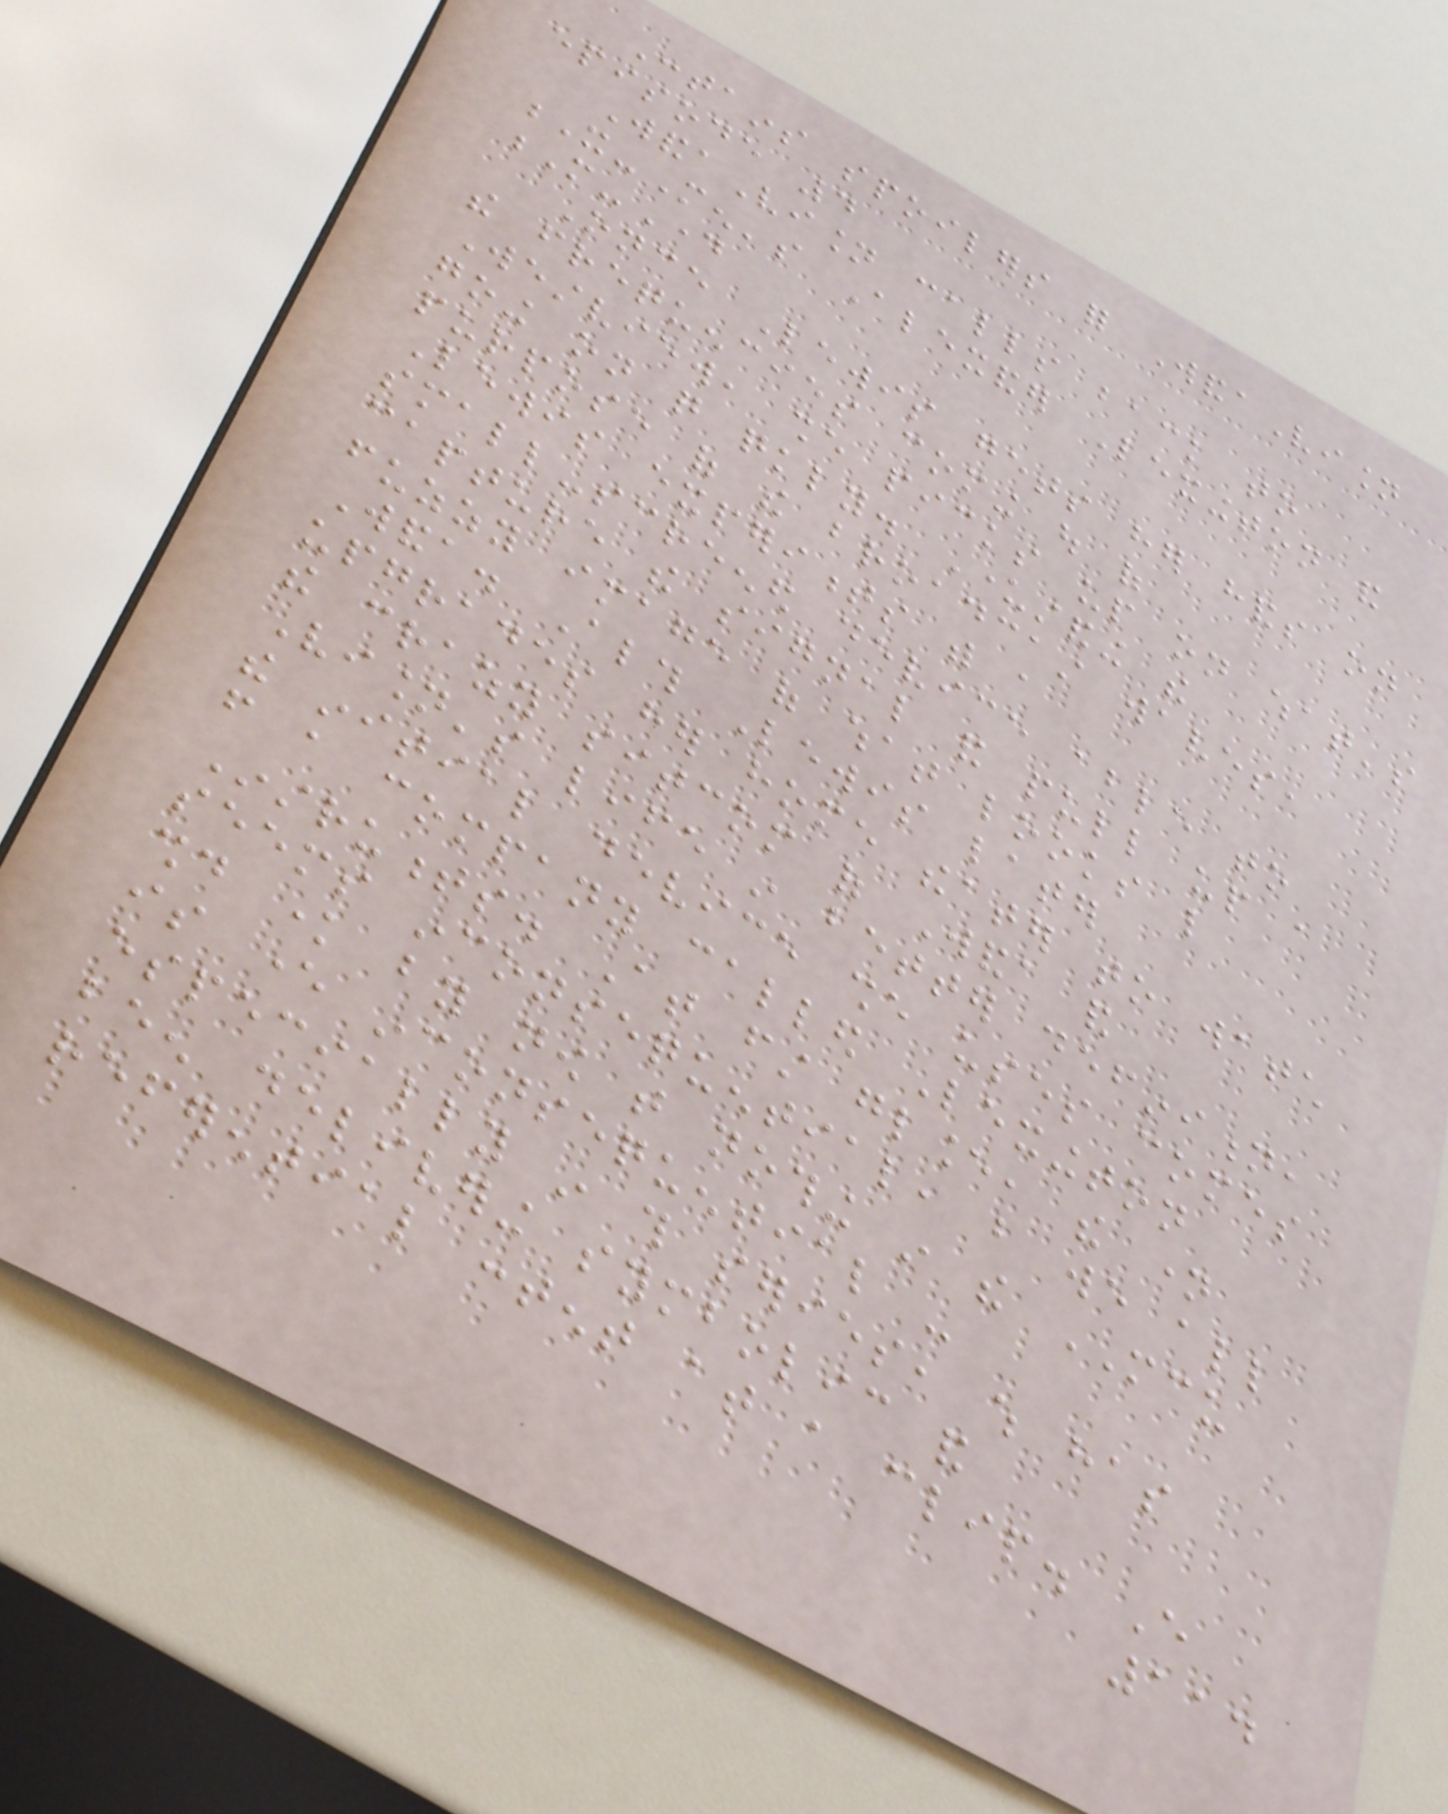Contains spoilers for WandaVision
episode 4
WandaVision calls back to
X-Men's Alexander Lexington and
M-Day
Once Lewis gets her hands on
the frequencies coming out of
Westview, she picks up on what's
going on quite quickly. Understanding the
purpose of the broadcast waves,
Lewis experiments with a
small-screened device able to
capture the signal and pull up a
fuzzy image of what looks like
Wanda. Although Lewis later
upgrades her home theater to watch
the crazy sitcom of Wanda and
Vision's life in better definition,
the initial device she uses comes
from a company called Lexington
Instruments. At first glance, the name
seems inconsequential, but we all
should know by now that nothing in the MCU
is ever inconsequential -
especially in this series, which has
been delivering symbolic and
referential content at a clip. Every
114
